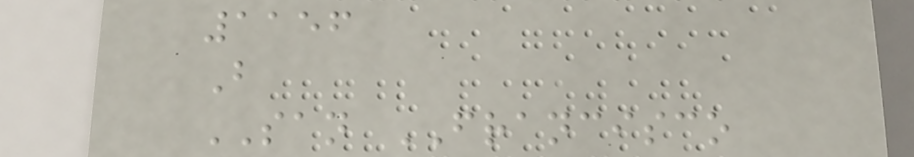1156
B
SAN FRANCISCO
